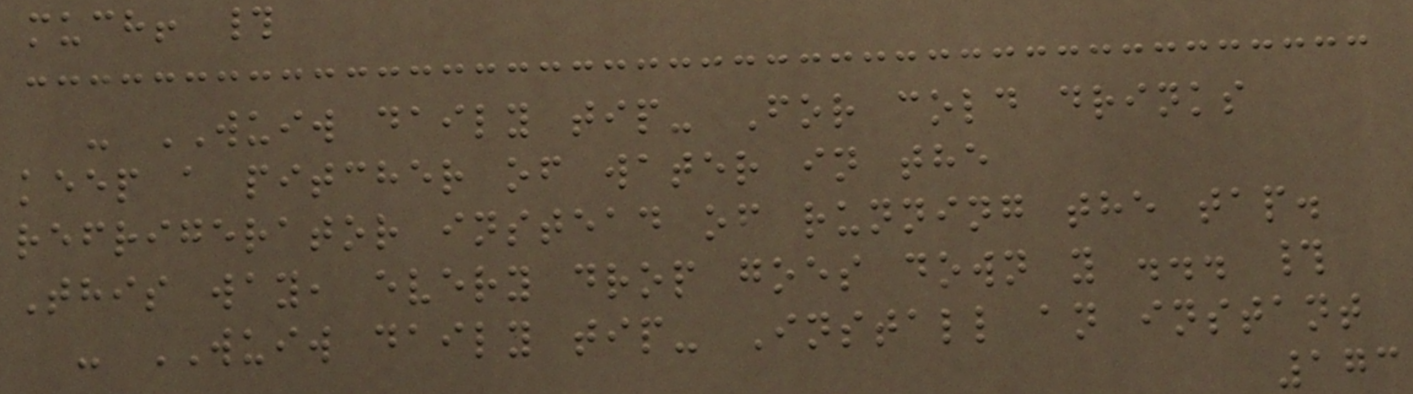much! #
- WUIW daily tip- For cold drinks
keep a pitcher of water in the
refrigerator instead of running the tap.
This way, every drop goes down y ... #
- WUIW daily tip- Install an instant
173
